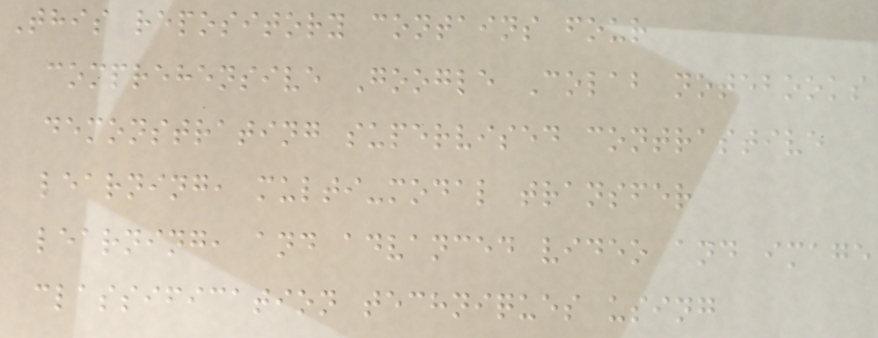This repository contains four
comprehensive Google Colab notebooks
demonstrating supervised contrastive
learning, multi-modal transfer
learning, and advanced video and image
classification techniques using
